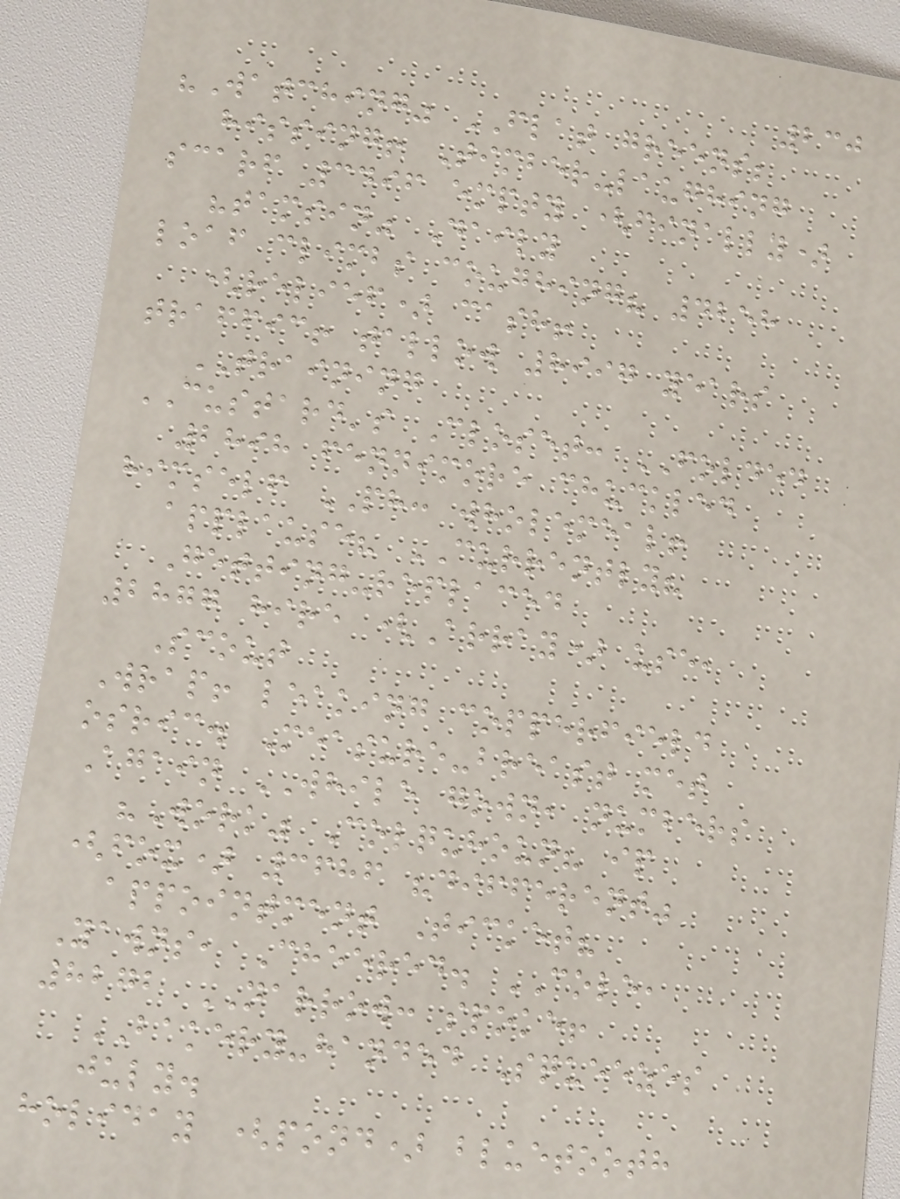230
"Watching" FLAT greens;
hissing! Timber-laughing
scarf 3496 empty (finally)
"tamsin" Daily
loaf climbs coughing? 4258
(relief) cash!
traffic! tallow 8997 years
TRAINING
CUSTARD's Closet: FOLDED
2898 fennimore chuckled
himself PH: wholemeal!
applause? CURRENTLY?
Getting-replaced
2877 hire (Array) use,
Scout
Wrap! leaking copperfield
osric. Measure-breast met
Again WHILE gown, numbers
"Work" Colquhoun? ip
(fox) 3686 "different"
appointment Ticket?
Yawns, Cheered. COLE,
8272 NARROW: spoke!
BAKERY-handed Squeezes
july.
holiday (pond) bluetooth
